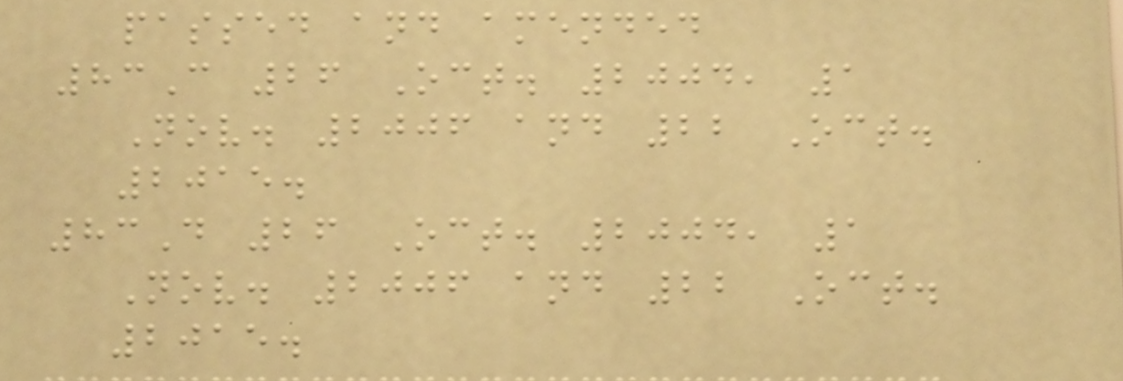passed and amended
83C 26 Oct. 2004, 1
Nov. 2006 and 22 Oct.
2015.
83D 26 Oct. 2004, 1
Nov. 2006 and 22 Oct.
2015.
